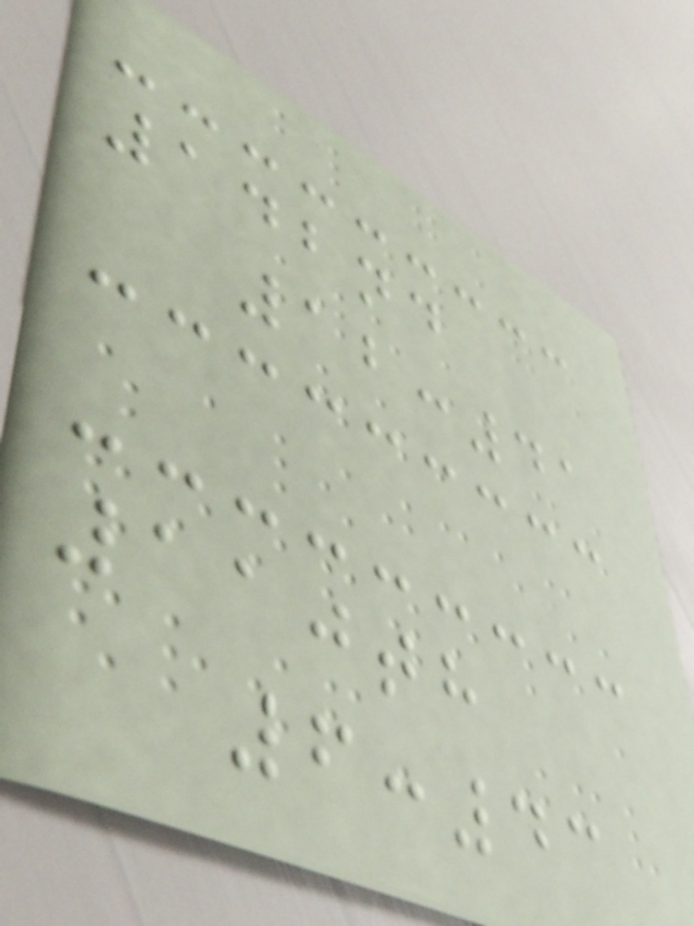142nd
12:41
110th
6:43
